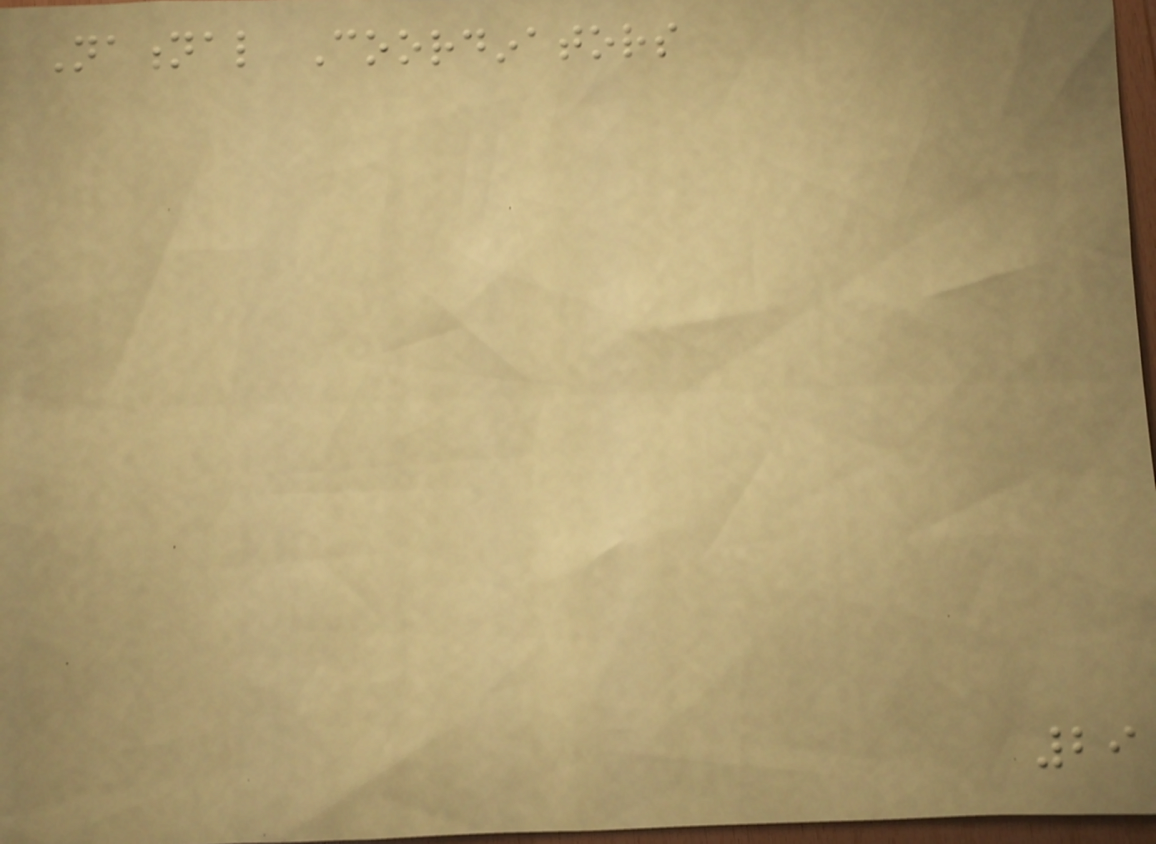National Coordinators
29
